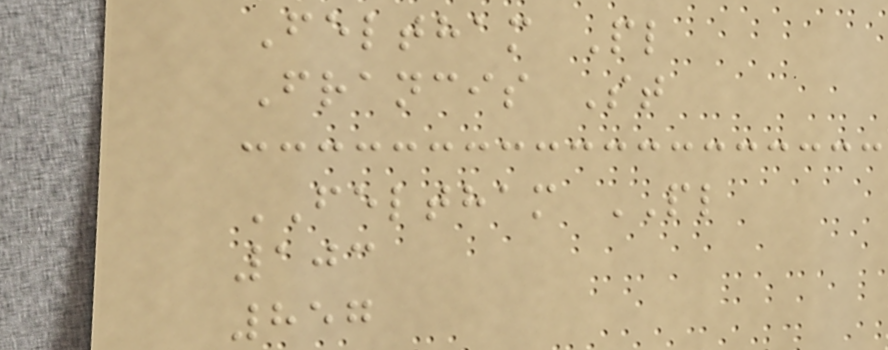Feltham Pl
Francis St
FELTHAM PL
103
857
